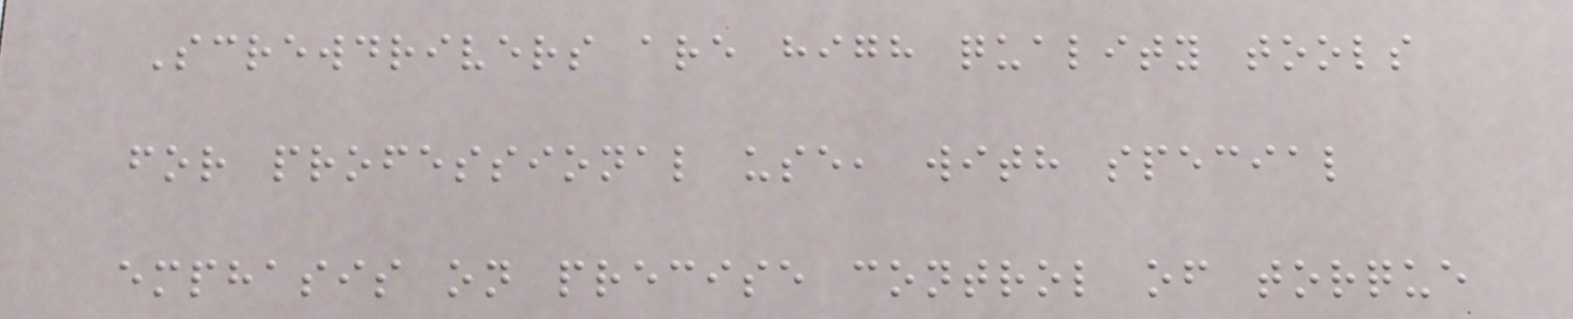Screwdrivers are high quality tools
for professional use, with special
emphasis on precise control of torque
